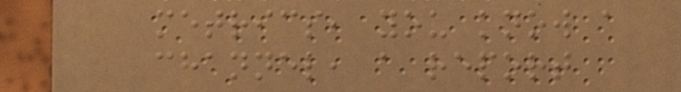metrics, you know a
channel, a report
